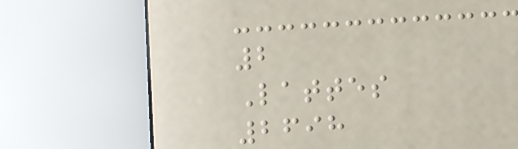2
Lattes
2698
